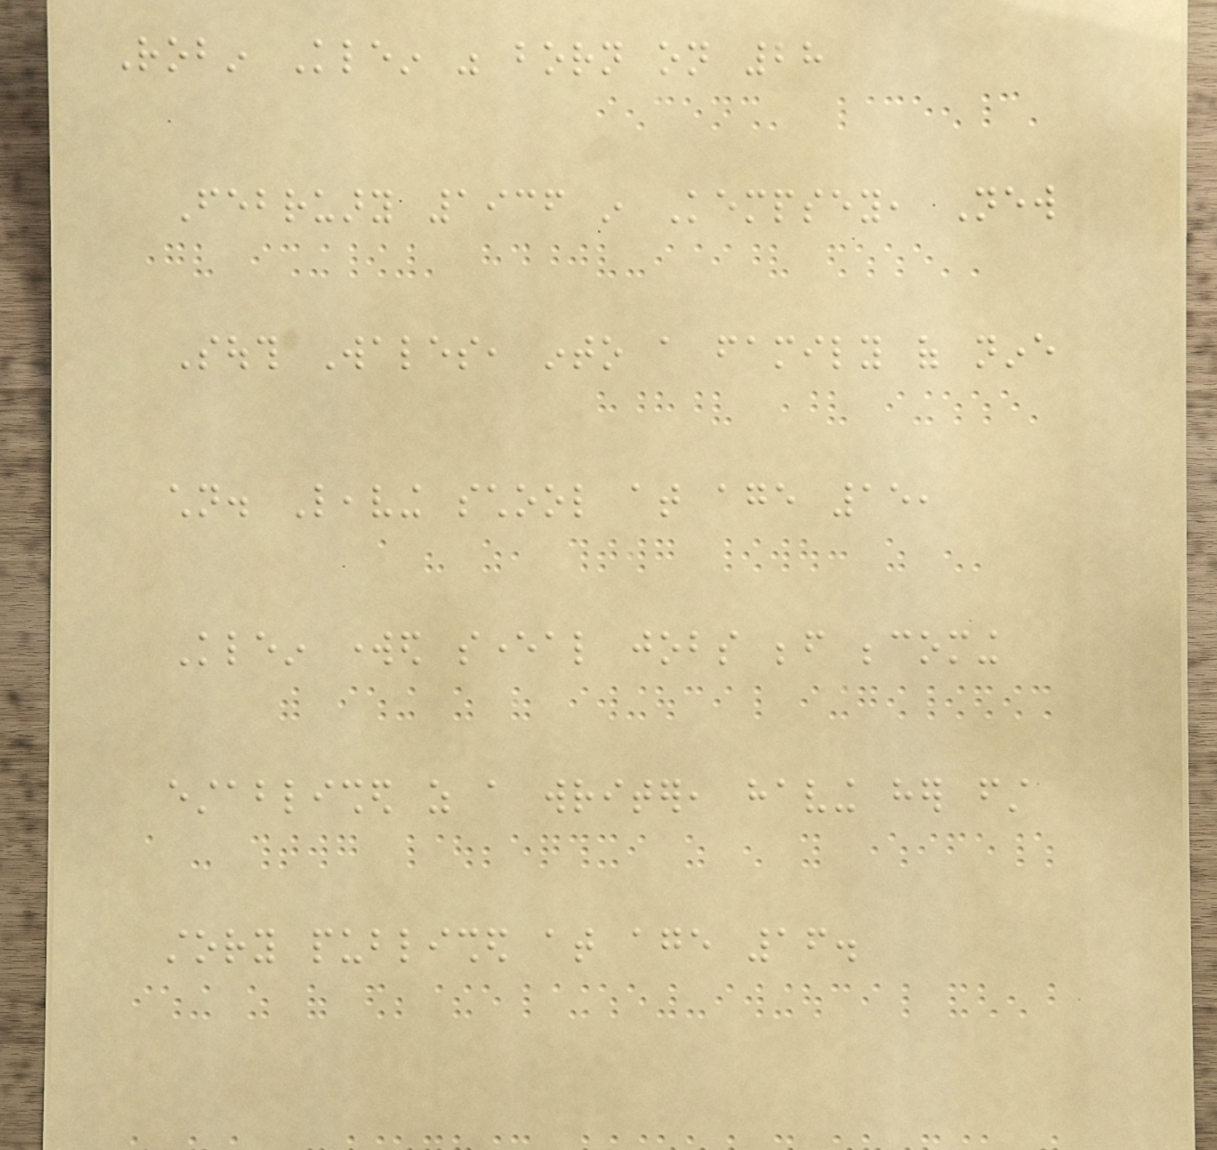Robin Klein was born on 28
February 1936 in Kempsey, New
South Wales, into a family of nine
children. Leaving school at age 15,
Klein worked several jobs before becoming
established as a writer, having her first
story published at age 16.
